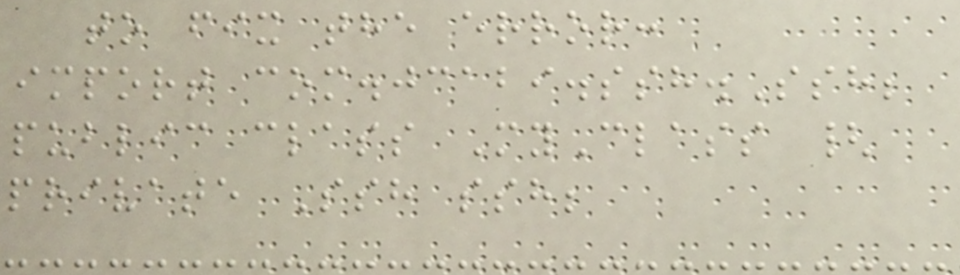to fix the error:
import com.jcabi.ssh.Ssh;
public class MyClass {
private Ssh ssh;
